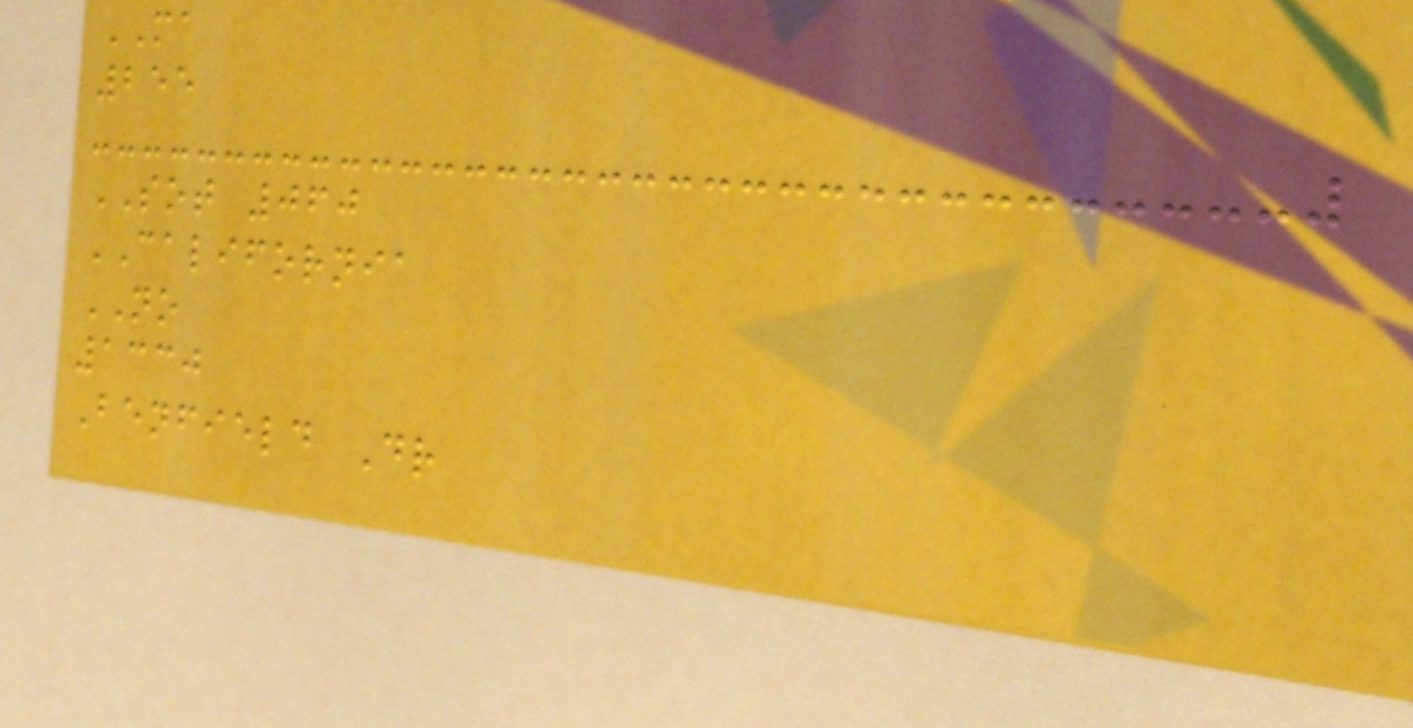MA
255
SOT 060
CALIFORNIA
NO
1330
Benfield Dr
